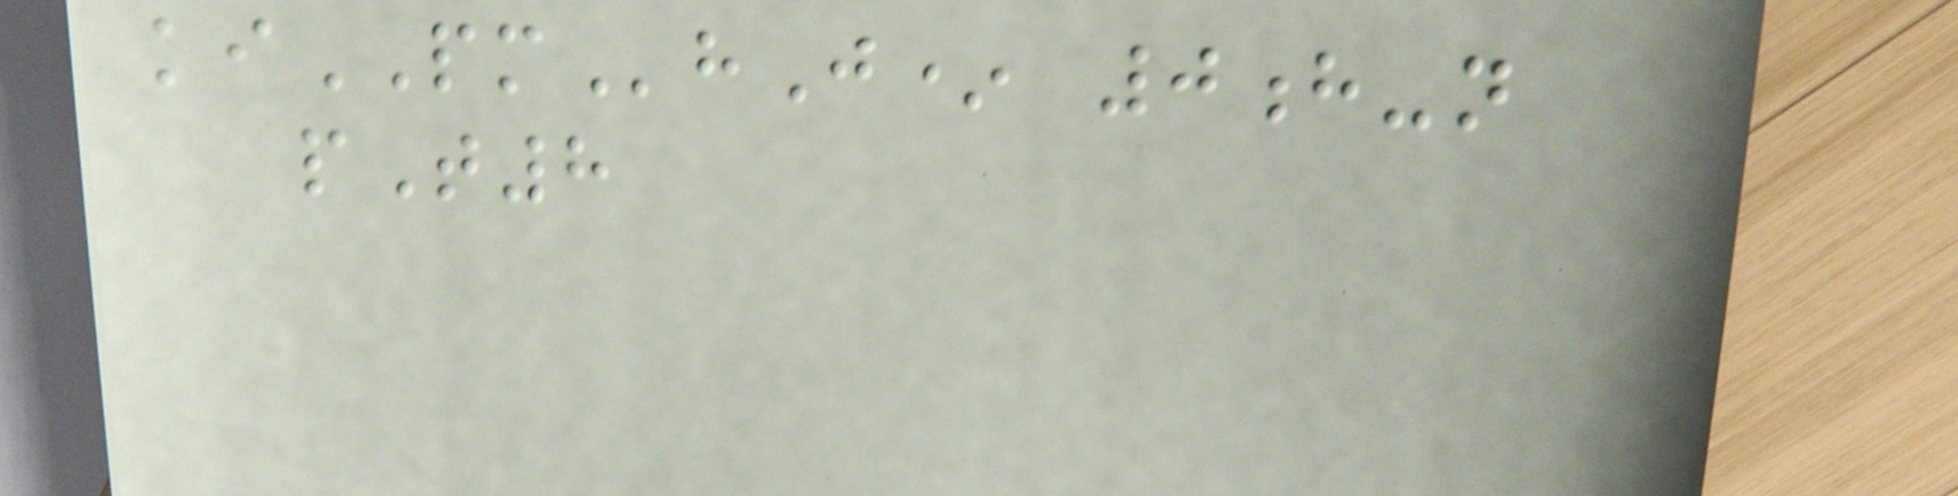kiPMhJ* 0h-n
pT8
